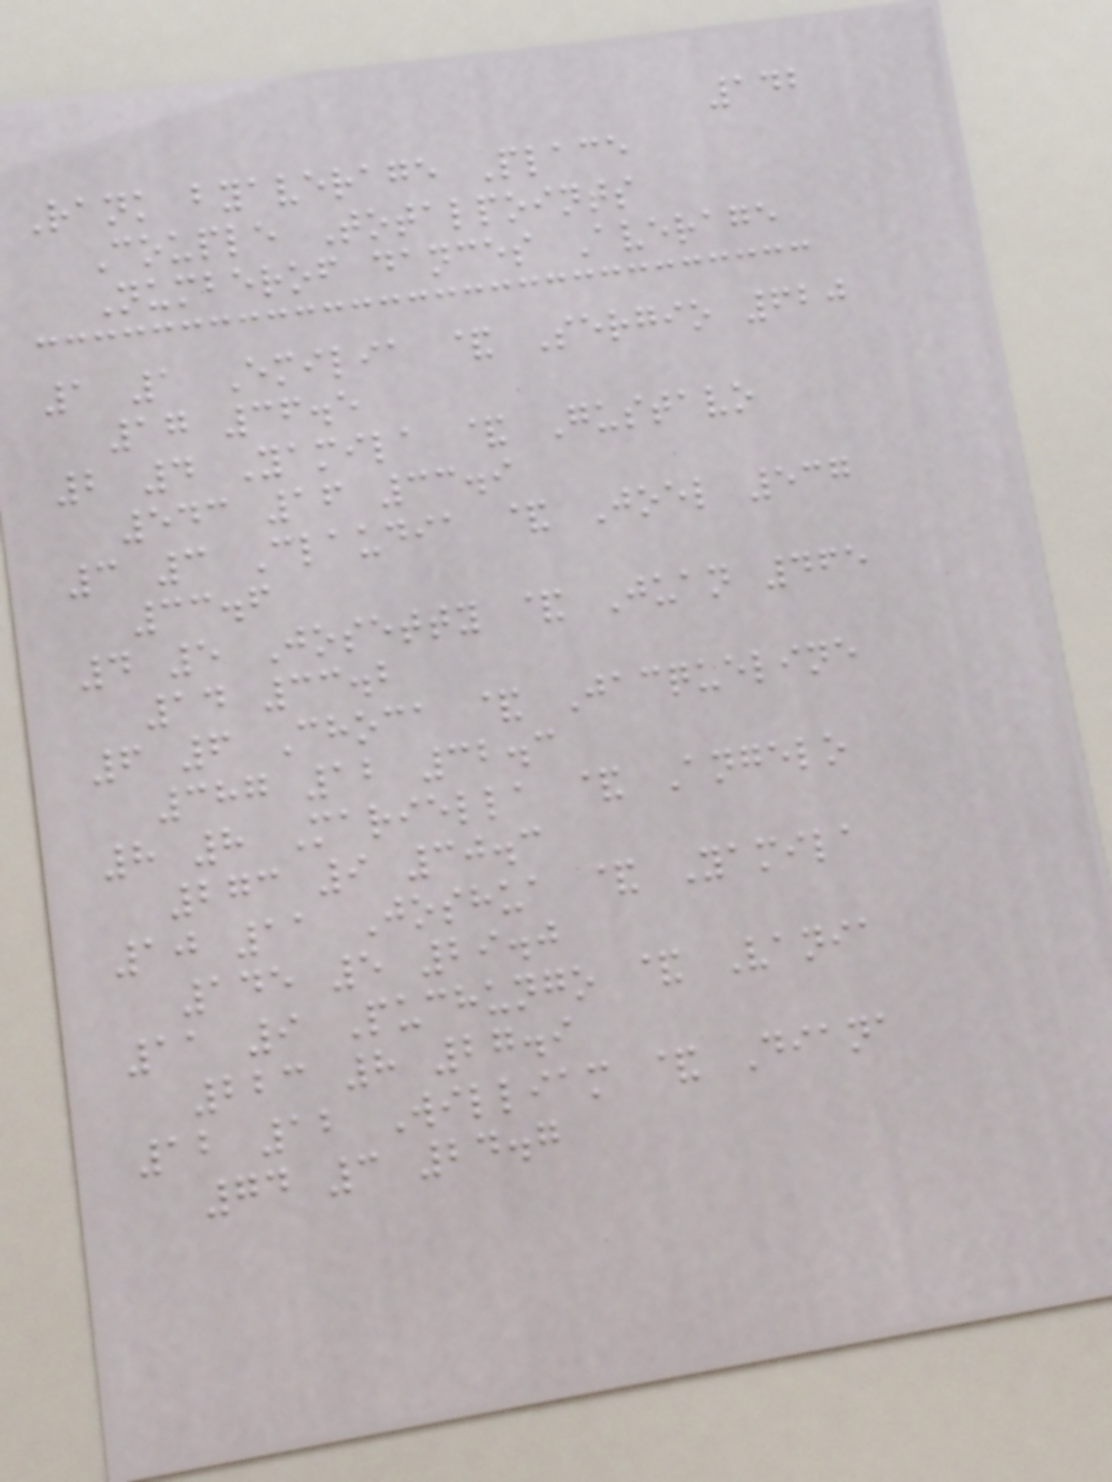142
Rank byaverage Place
Couple Totalpoints
Numberof dances Average
1 1 Emilia & Sergio 620
17 36.5
2 4 Yamila & Gustavo
543 16 33.9
3 3 Claudia & Joel 537
33.6
4 5 Josetty & Juan 465
14 33.2
6 6 Choca & Jacqueline
387 12 32.3
8 8 Mariella & Angelo
273 9 30.3
10 11 Joshua & Yamila
145 5 29.0
11 9 Puchungo & Vania
223 8 27.9
12 12 William & Diana
74 3 24.7
